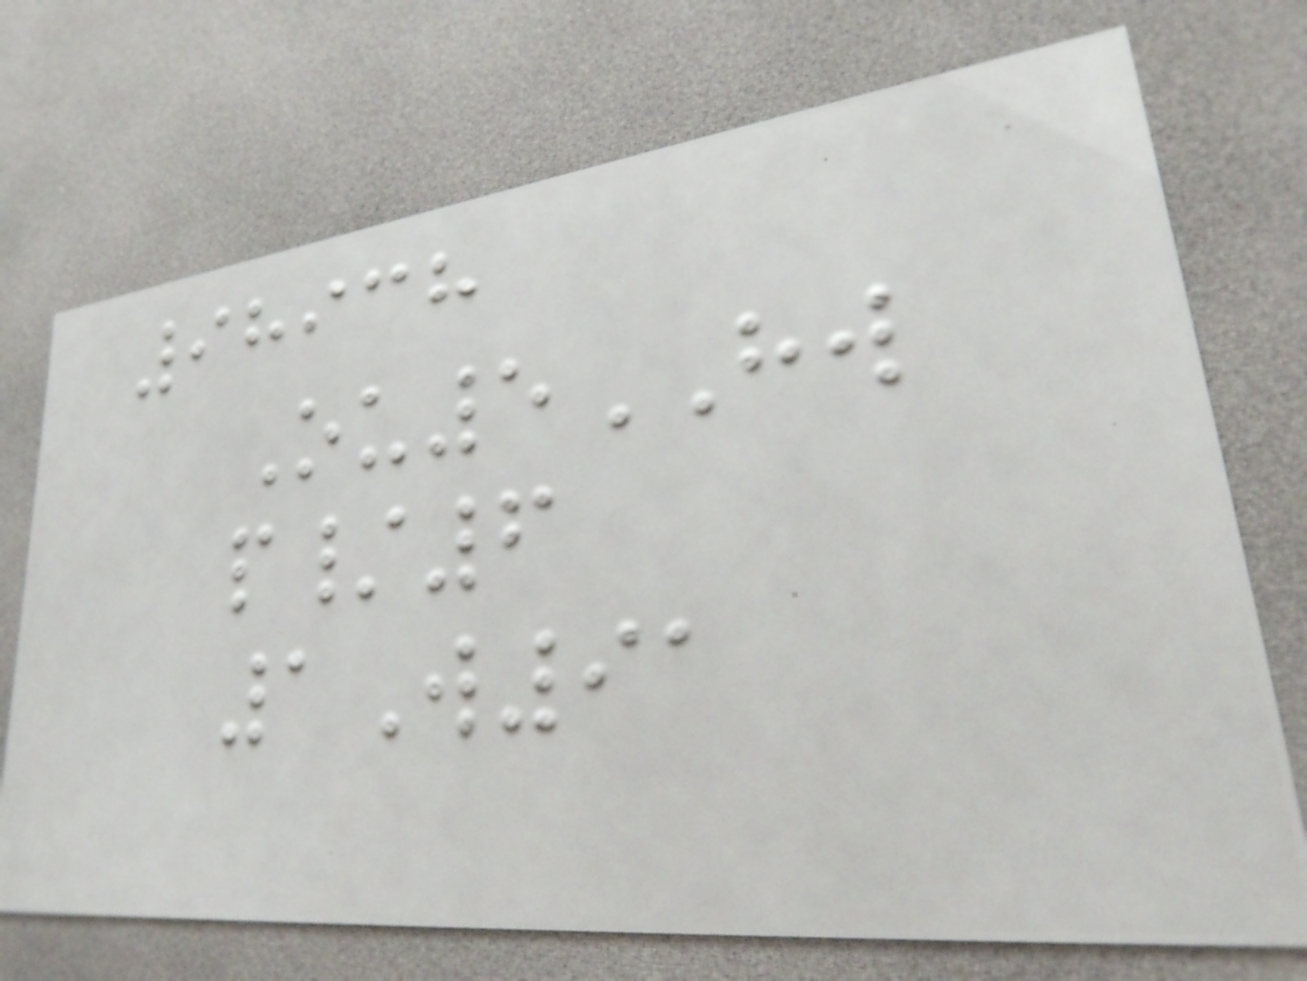98938
Ou5HW
p/6
1W91
